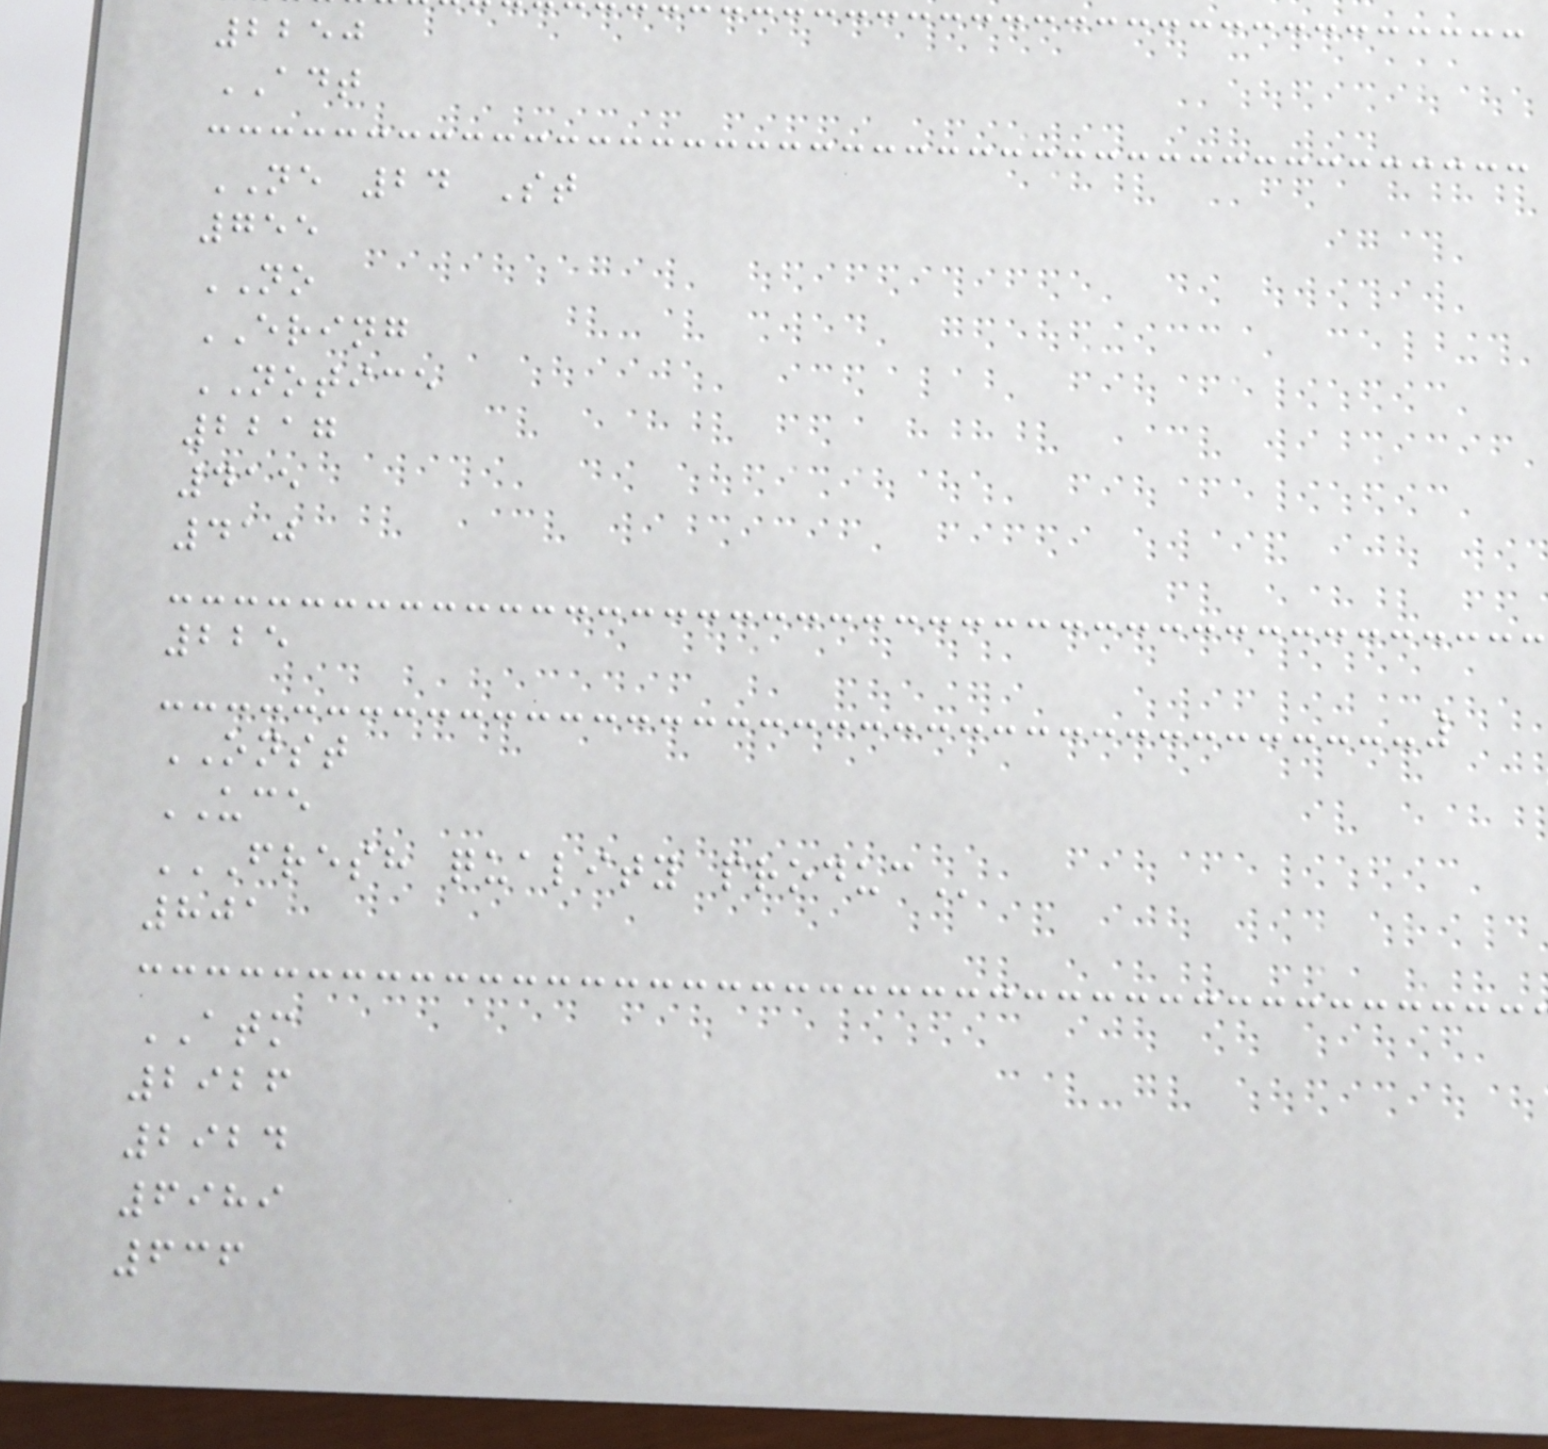2250
ADT
NE 24 St
755
NO
ERING
NOTICE
2217
415
410
225
ONST
UCE
FRESH QUALITY PRODUC
801
ATM
2926
2924
6989
636
